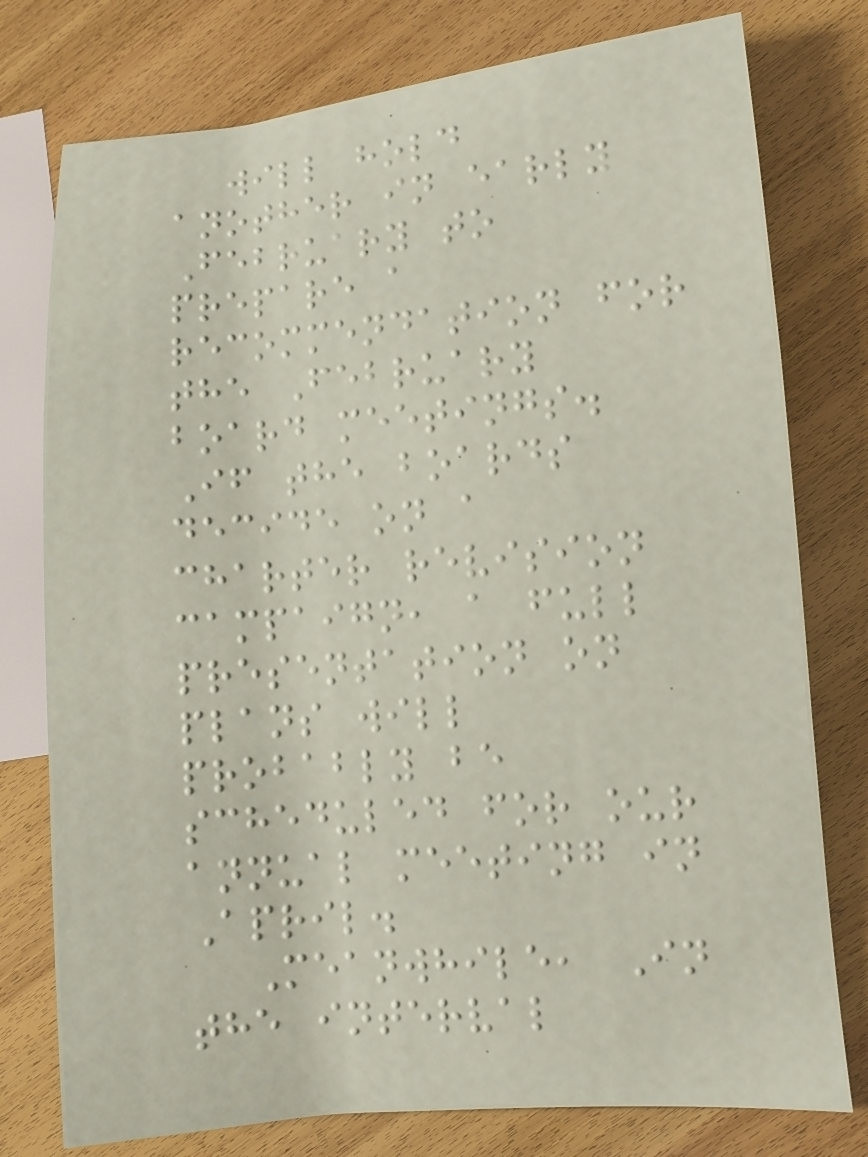will hold
another in early
February to
prepare a
recommendation for
the February
board meetings.
If the boards
decide on a
charter revision
campaign, a full
presentation on
plans will
probably be
scheduled for our
annual meeting in
April.
Meanwhile, In
the interval
